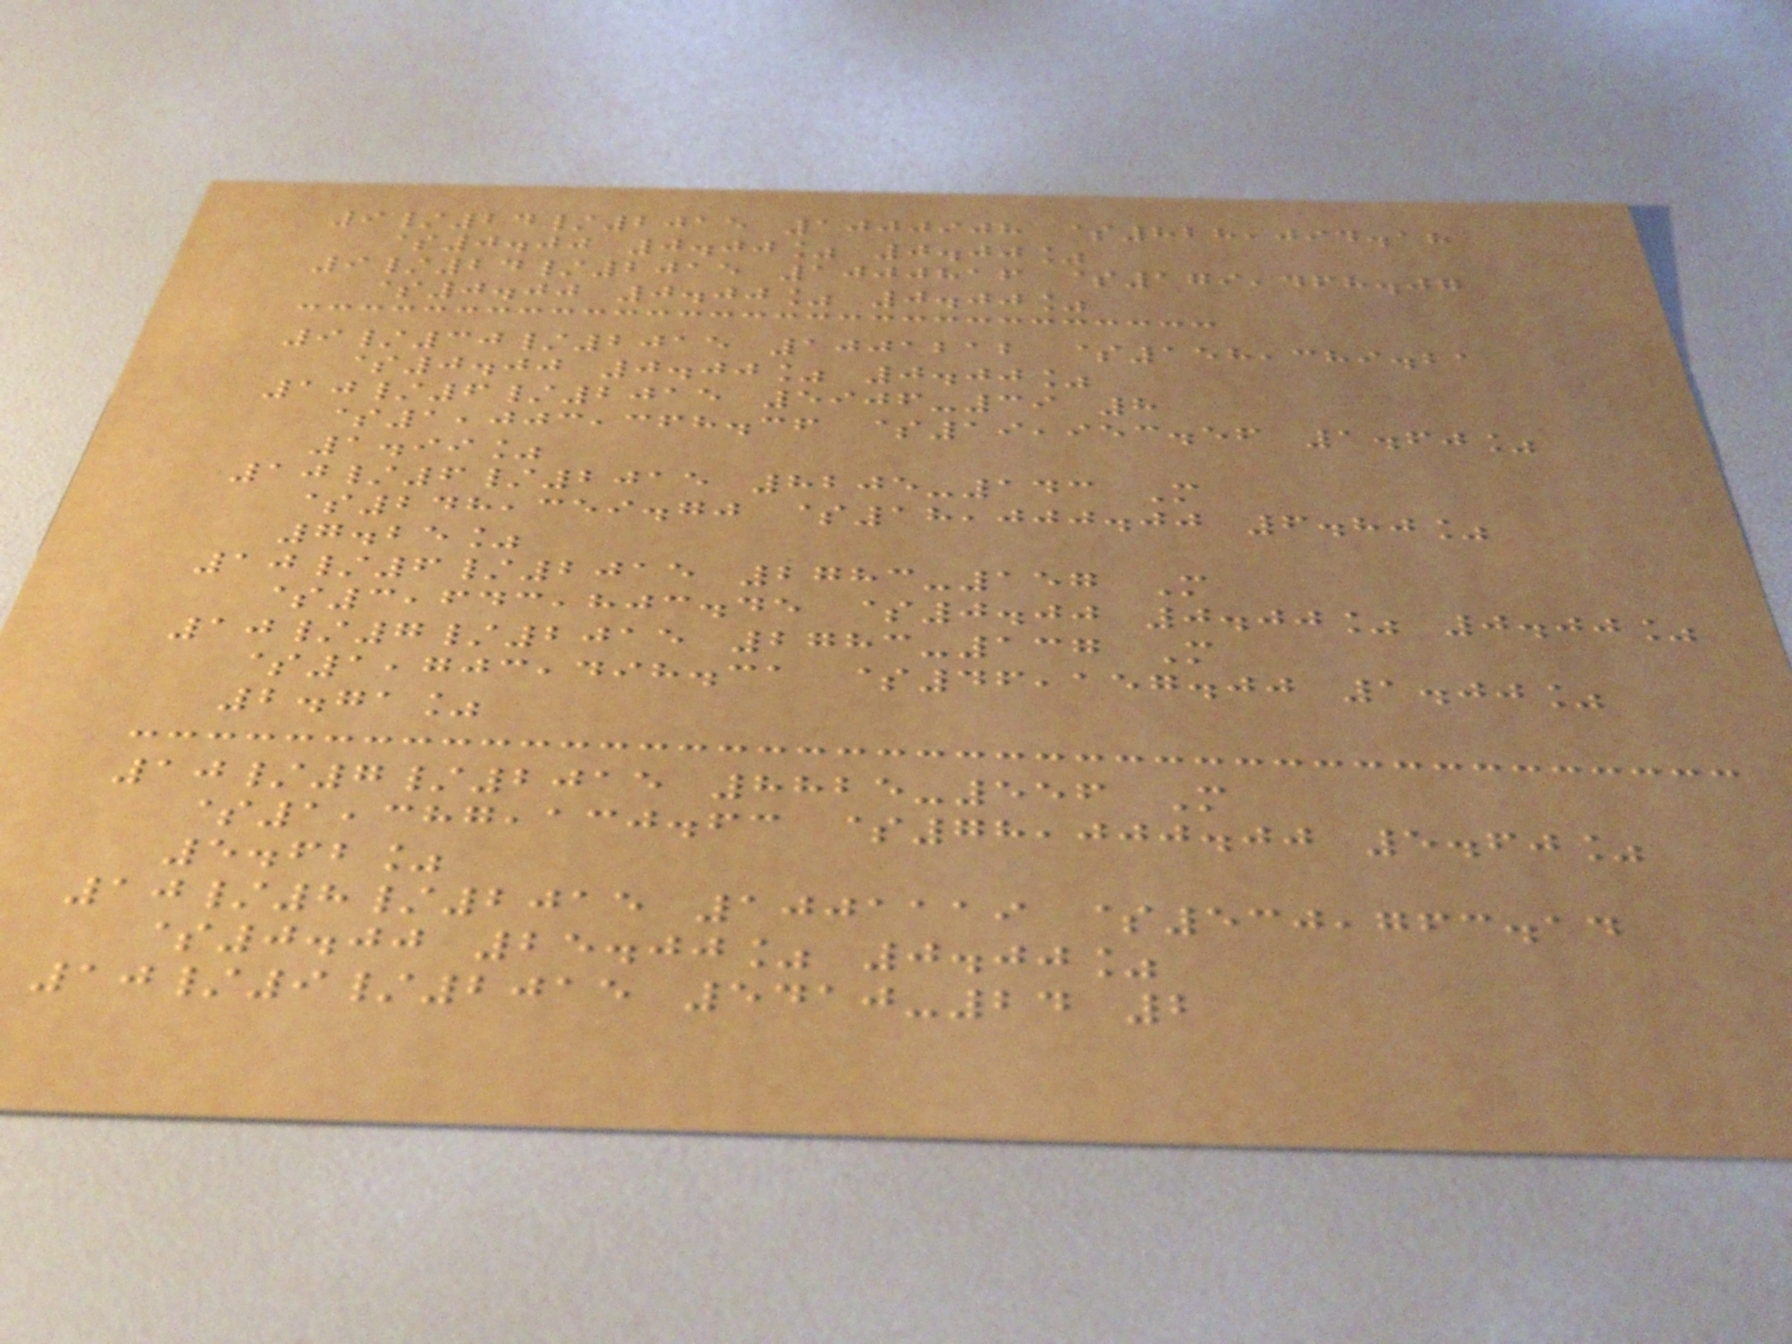9/24/2015 1000908 $828,094.18
$0.00 0.00% 0.00%
9/24/2015 1000816 $179,468.07
$0.00 0.00% 0.00%
9/30/2015 1001212 $158,389.21
$0.00 0.00% 0.00%
10/6/2015 5906-39 8
$1,003,368.36 $19,953.56 1.60%
1.99%
10/6/2015 8205-143 M
$248,359.70 $18,000.00 6.80%
7.25%
10/6/2015 2783-157 M
$3,643,803.45 $0.00 0.00% 0.00%
10/7/2015 2783-137 M
$1,703,498.31 $46,157.00 1.00%
2.71%
10/7/2015 8825-556 M
$1,387,130.63 $78,000.00 5.60%
5.62%
10/8/2015 1001119 $530,763.14
$0.00 25.00% 0.00%
10/9/2015 5410-24 2
